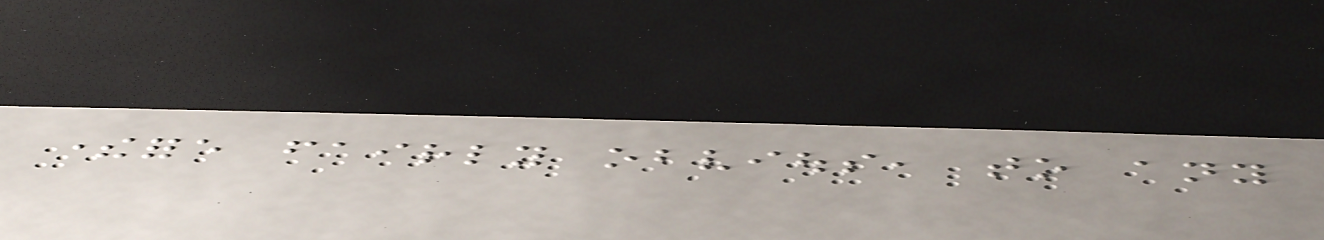therefore fairly obvious, to any
